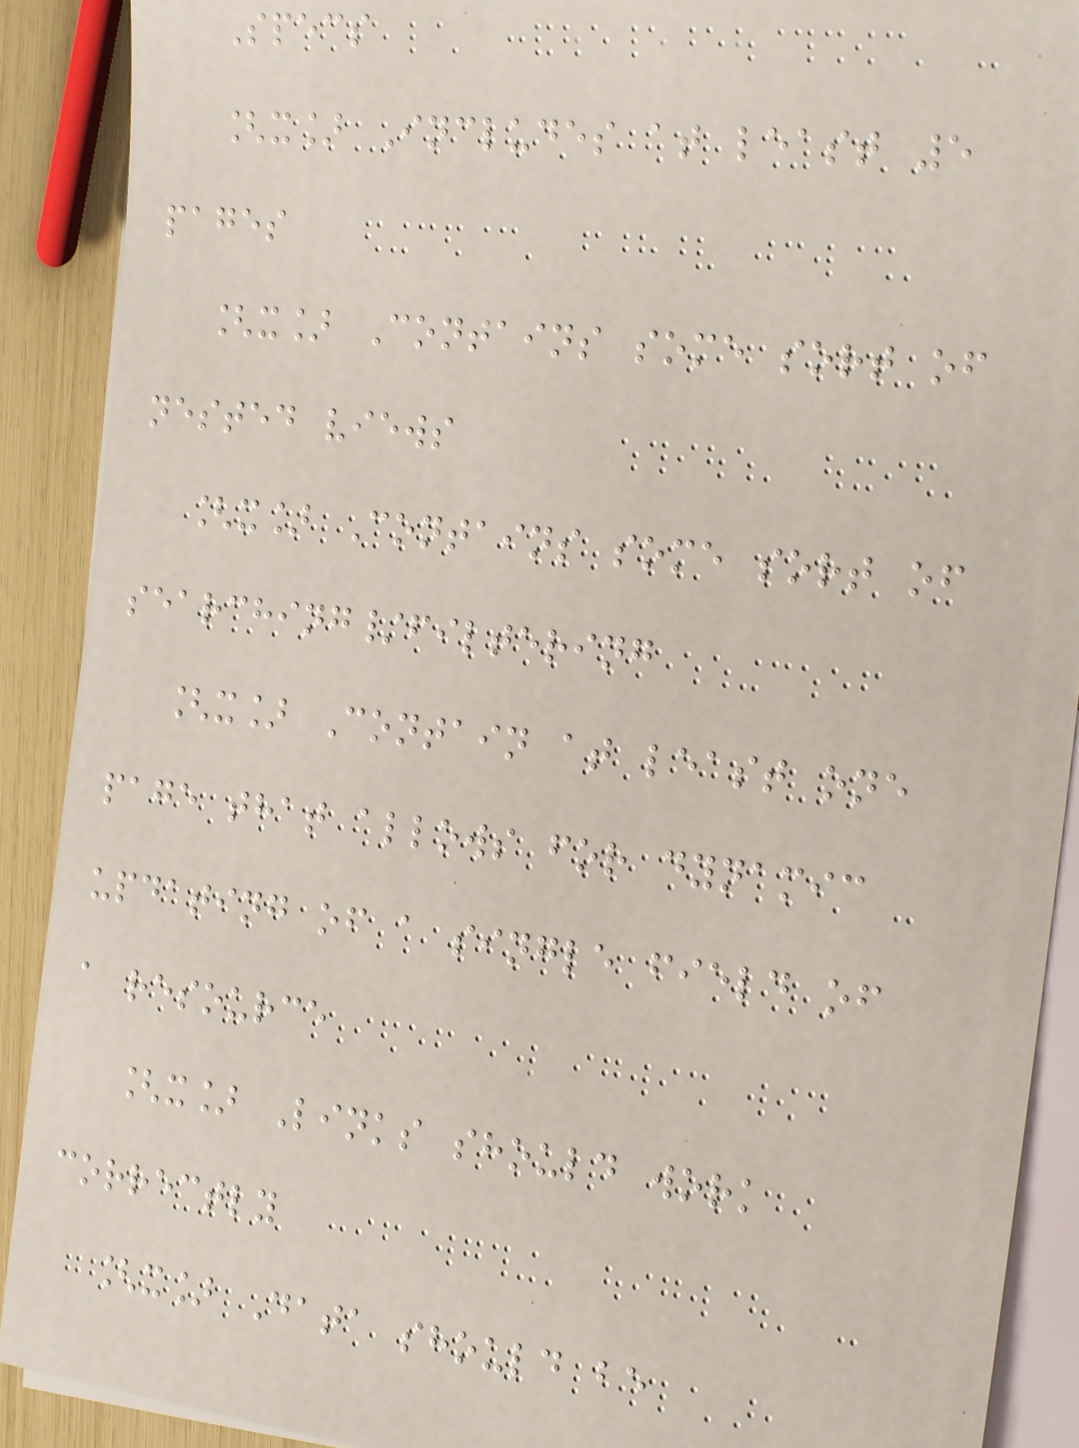Specs
[x] Includes at least 5
pages
[x] Contains some sort of
nested views
[x] Contains some sort of
searching/filtering
[x] Contain at least one
page that allows for dynamic
updating of a single field of
a resource
[x] Links should work
correctly
[x] Data should be
